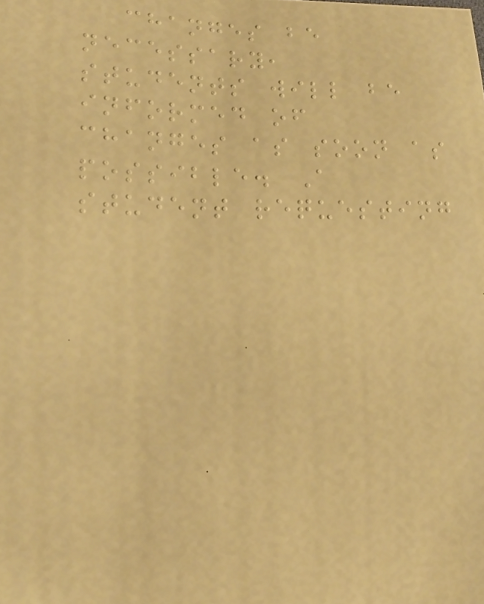changes be
necessary,
students will be
informed of
changes as soon as
possible. A
student requesting
